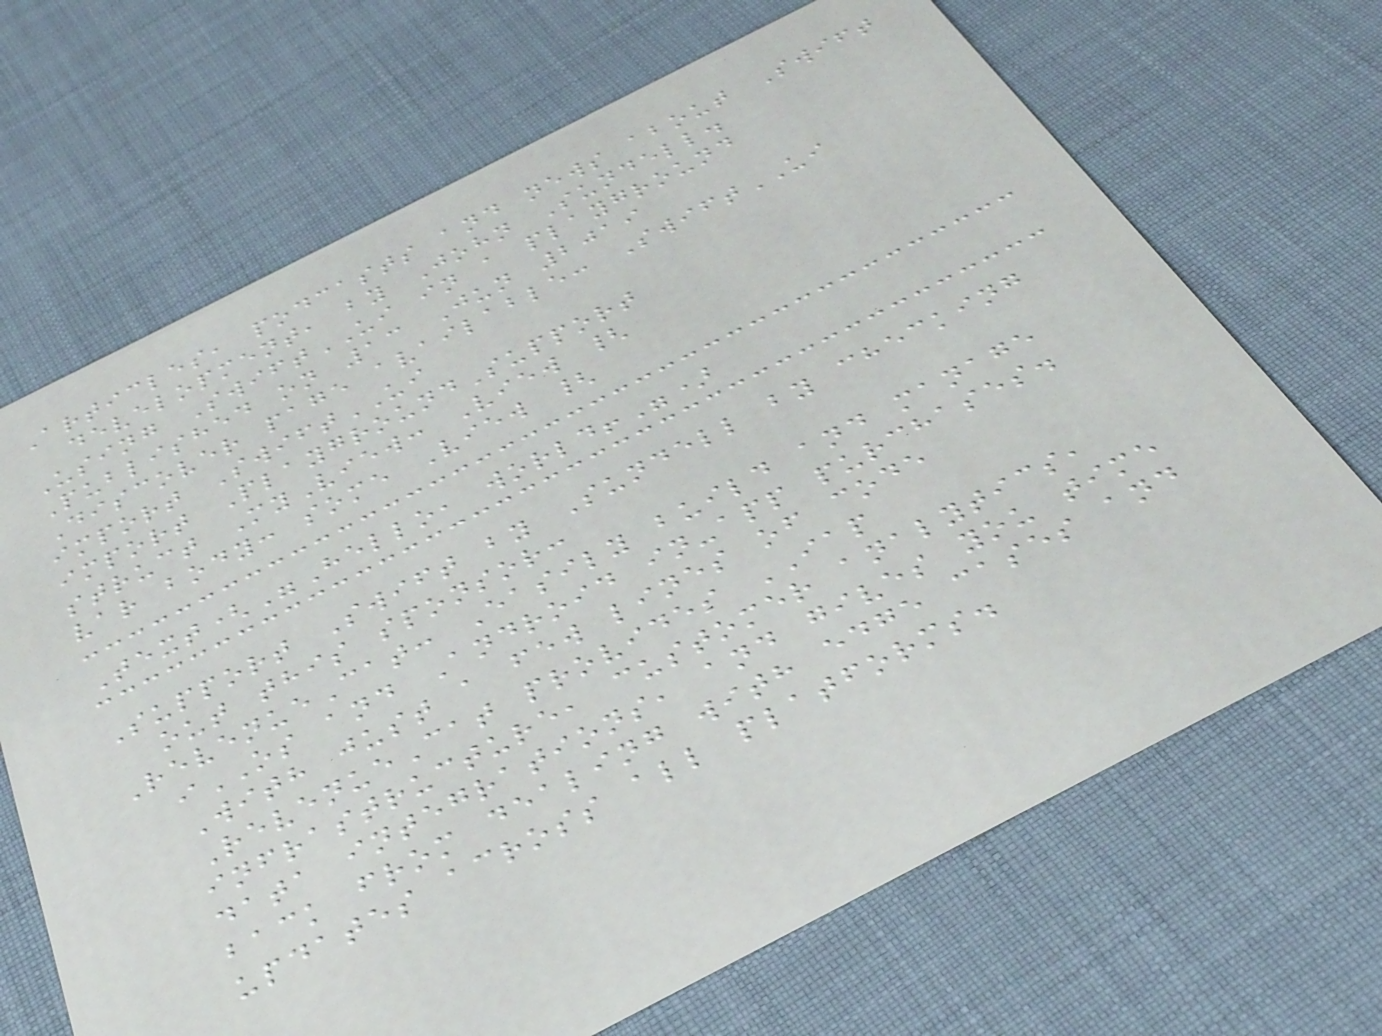Articles, podcasts and news about Swift
development, by John Sundell.
Using SwiftUI in a playground
Published on 13 Jun 2019
Discover page available: SwiftUI
import SwiftUI
import PlaygroundSupport
struct MyView: View {
var body: some View {
Text("Hello, world!")
Support Swift by Sundell by checking
out this sponsor:
RevenueCat: Easily build and manage
iOS and Android in-app purchases.
With just a few lines of code
RevenueCat provides IAP
infrastructure, customer analytics,
data integrations, and gives you time
back from dealing with edge cases and
updates across all platforms.
